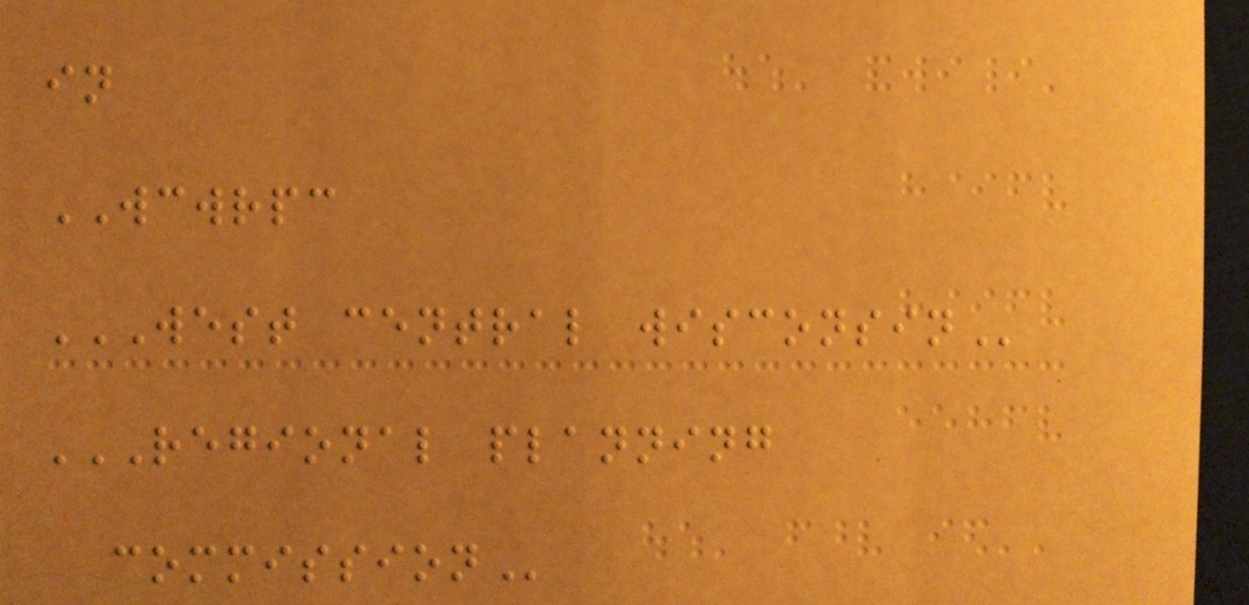in
WCWRPC
WEST CENTRAL WISCONSIN
REGIONAL PLANNING
COMMISSION
